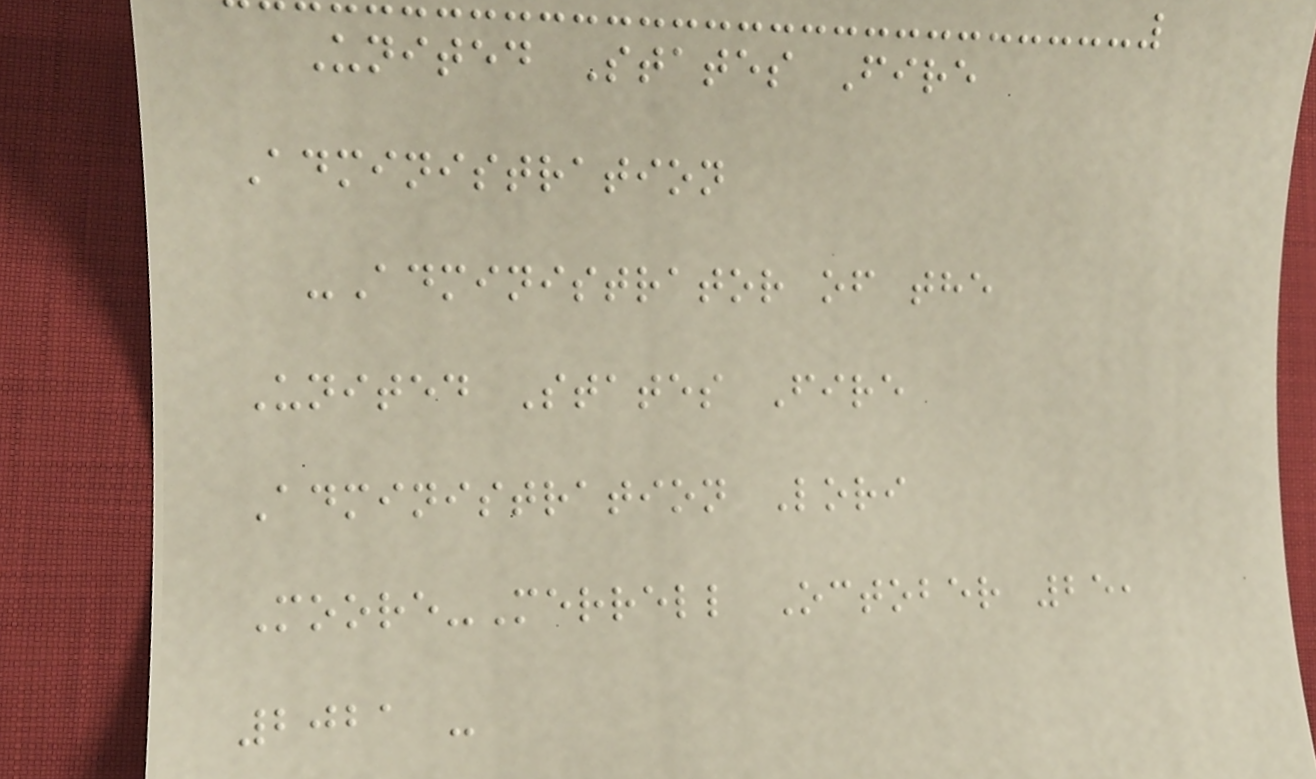United States Fire
Administration
-Administrator of the
United States Fire
Administration Lori
Moore-Merrell October 25,
2021 -
